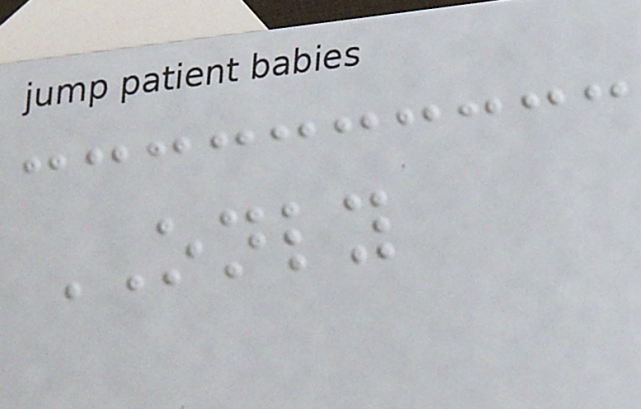ONLY
